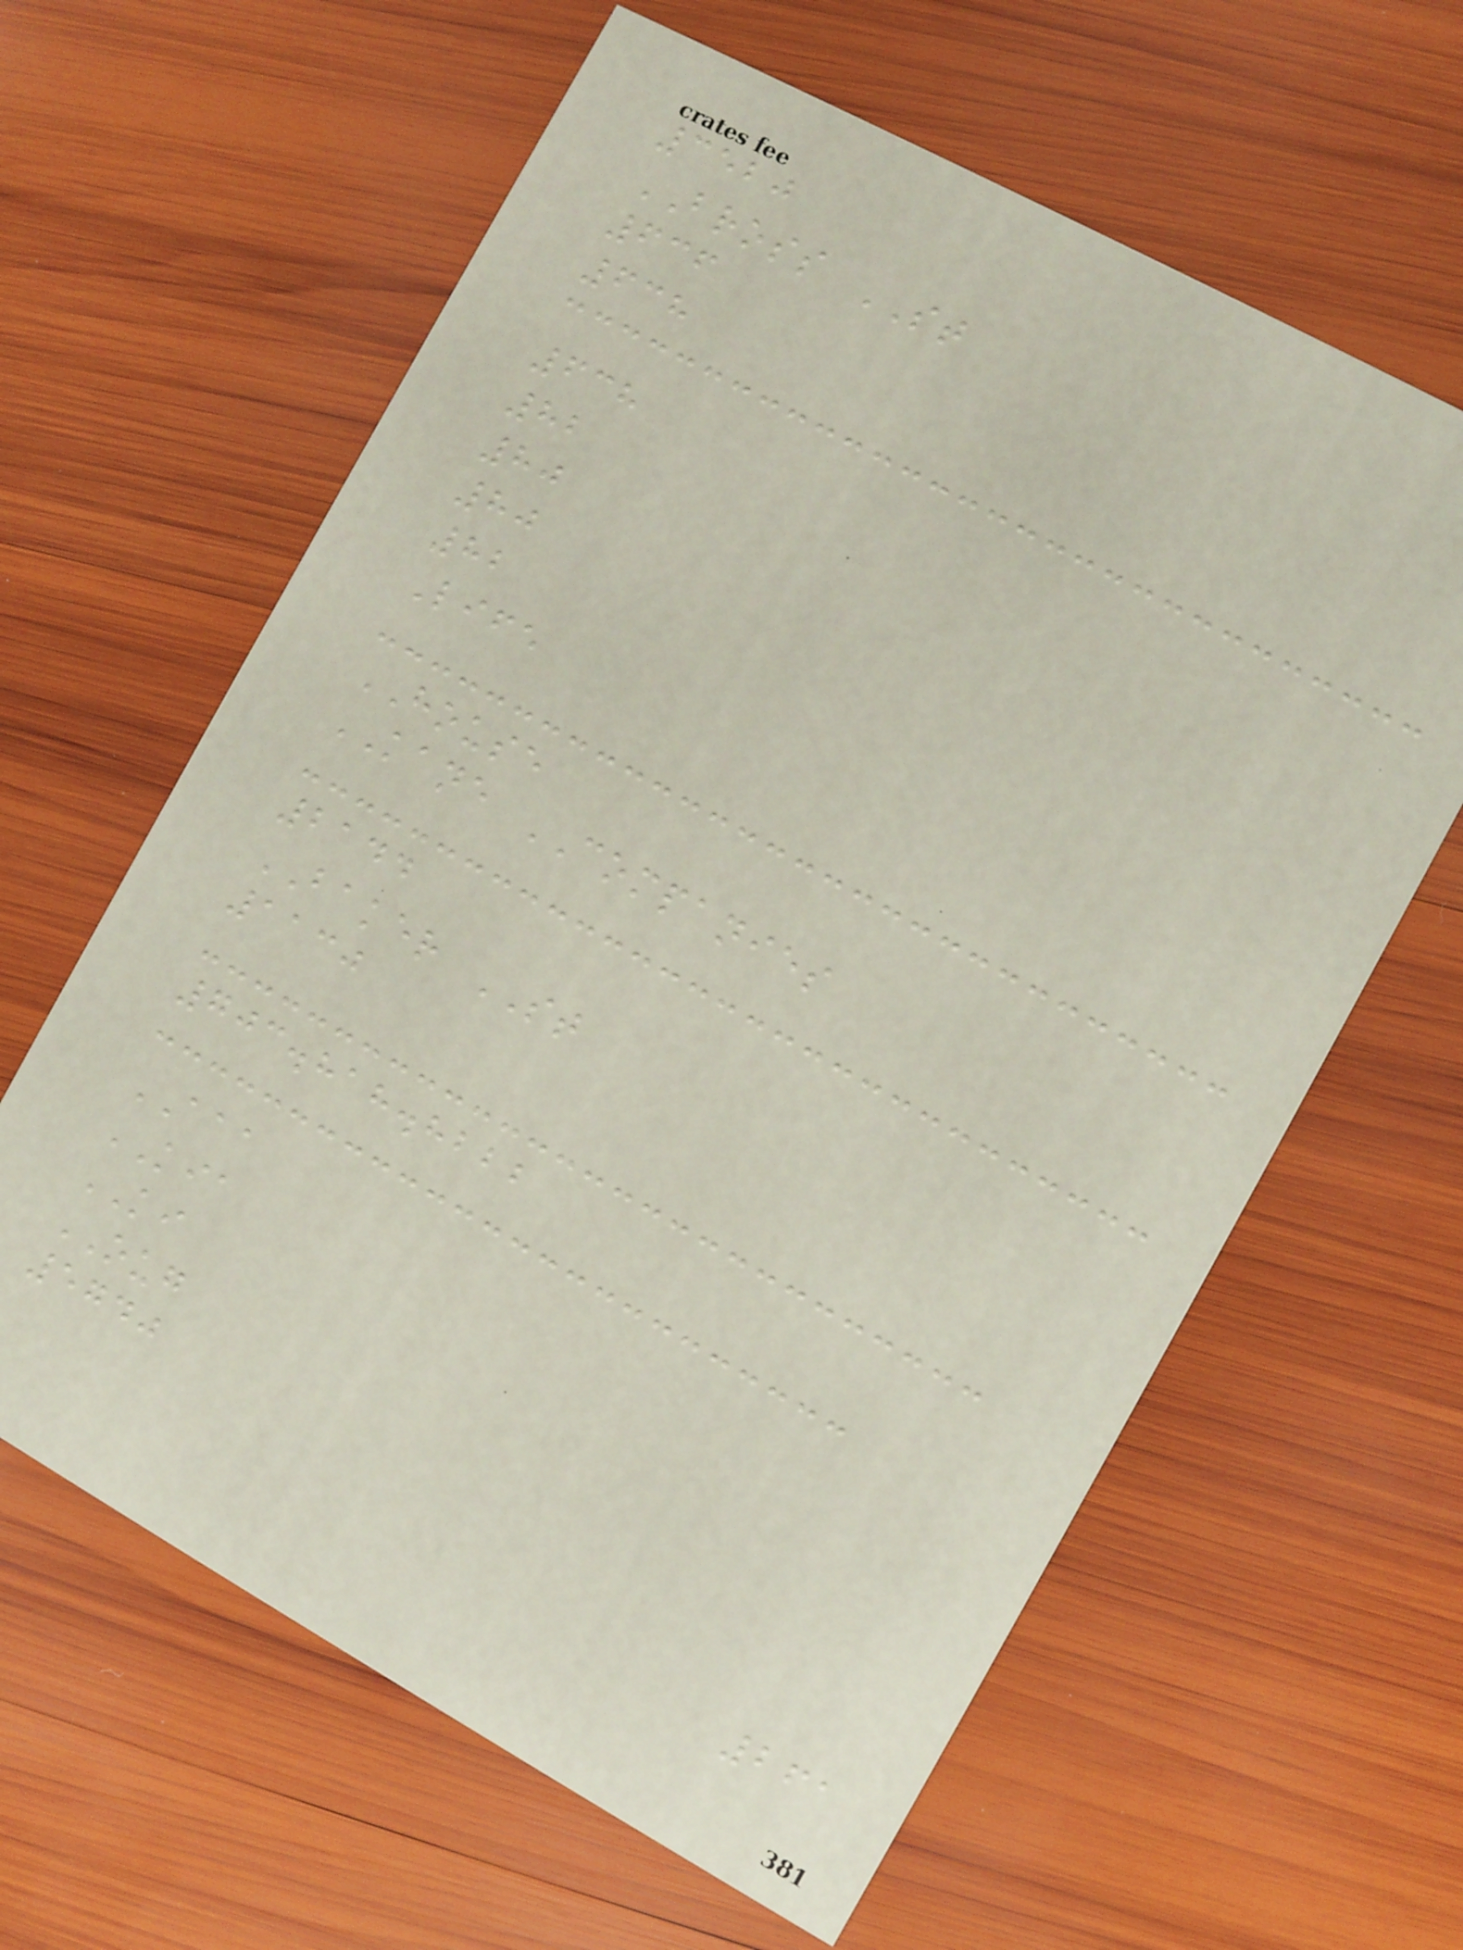3520
BROSS ST
636
638
638
82
80
80
82
Life
HOUSE
KANE COMPANIES
2144
BAKER ST
1130
703.818.8222
AAA
KIA
KI
OUG
5740
261
